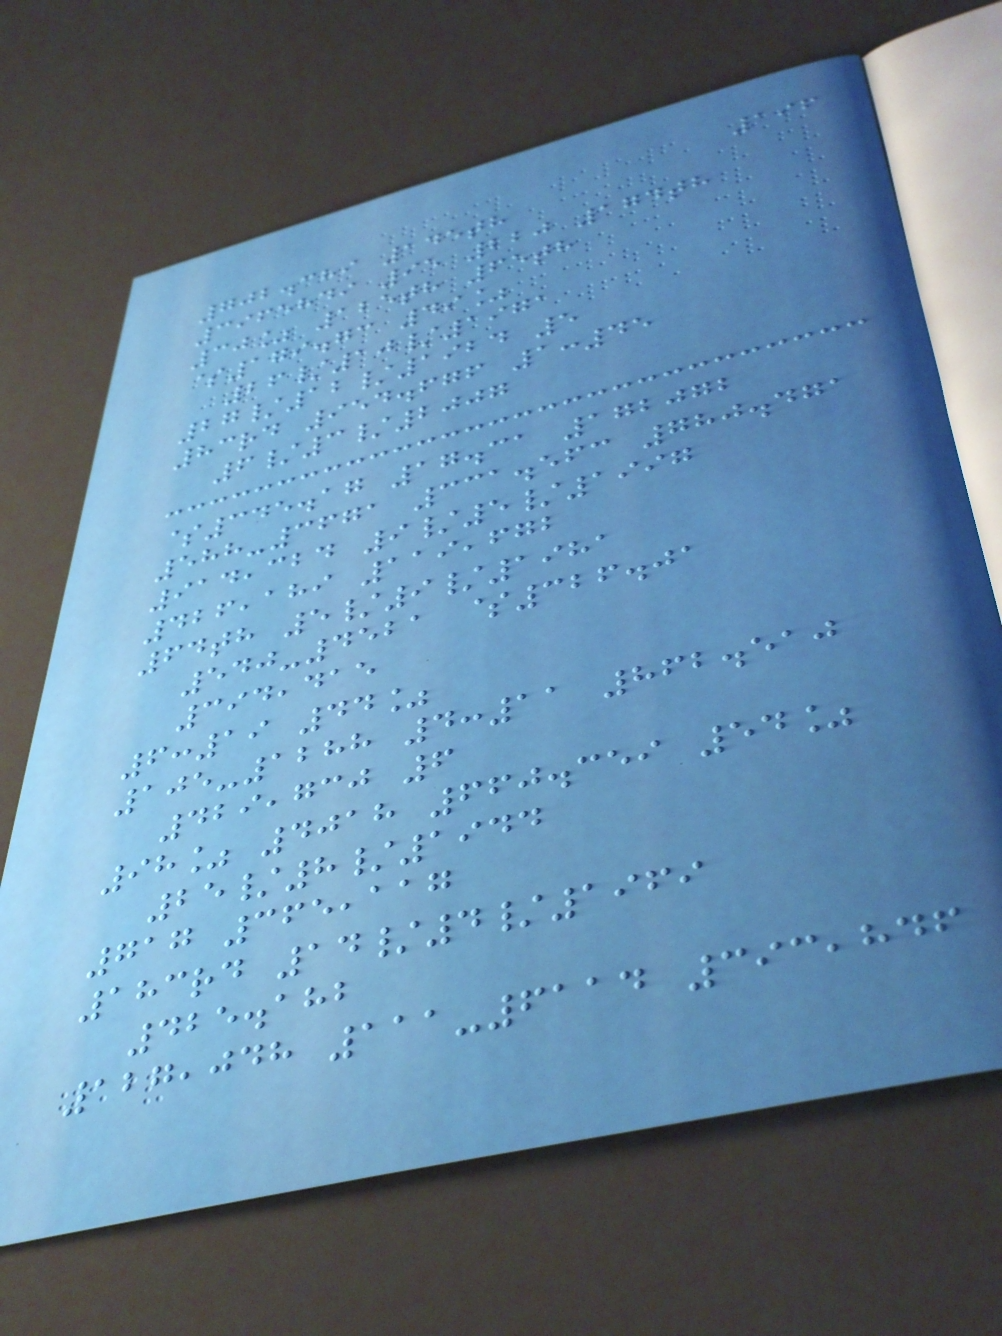196
702.389 145th
3965849 95 220 174th
30% 125th 65th
$179.73 49%
26/10/1971
27/12/1924 5
83rd 954.676 1:45
6/3/2007
$345.17 17.31 172072
588-3671 331.563 780.471
914,324 9/5/1997
426,189 119,672
64th 5/9/1981
540-4521 $326.01
394,415
6:19 44%
105-1288 4:11 862.510
429,730 6
98% 4018 660.359 54%
25/8/1944
717 365,117
183rd 14/4/1969
425.182
127,048 111-6114 393,846
